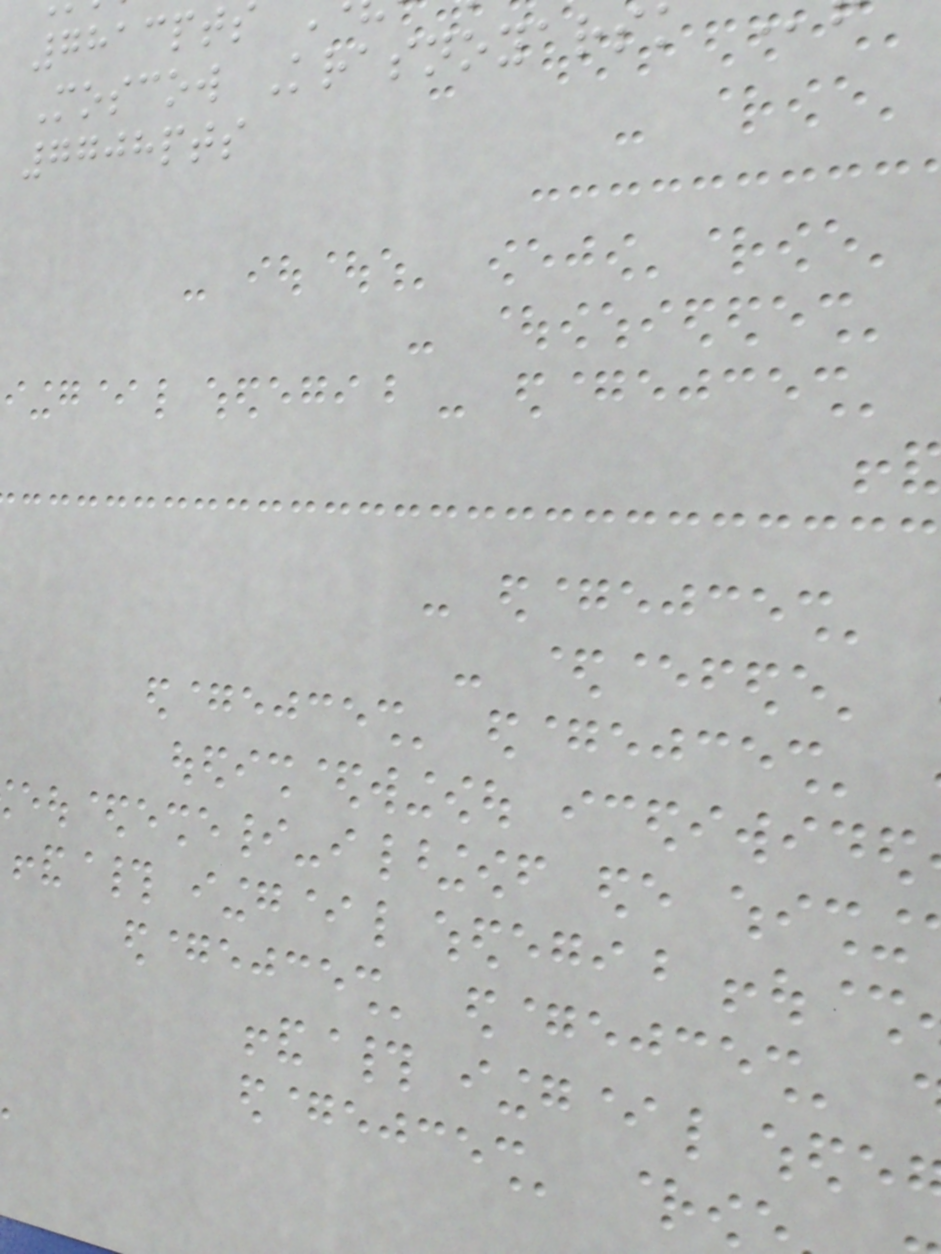7813pts
Moscow Krasnoyars
7708pts
